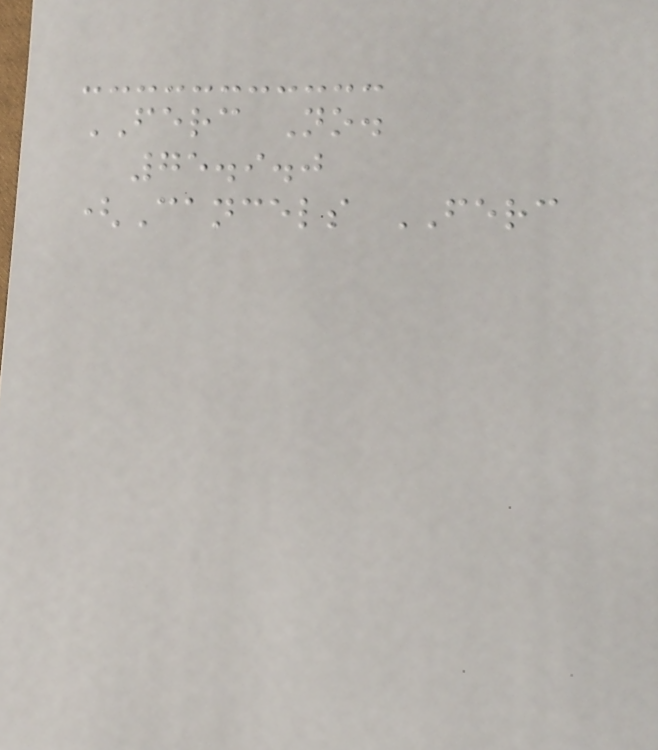FERC No.
75.9.0
(Cancels FERC
